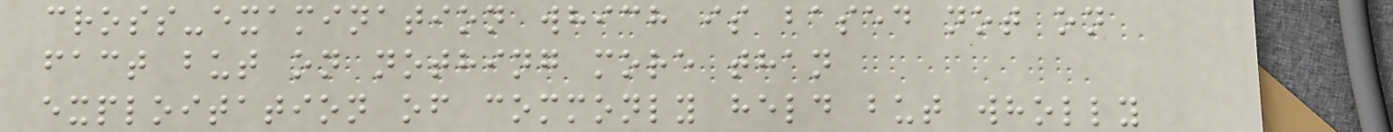cross-examination which is based not on
fact but on nothing more than
exploitation of commonly held but wholly
